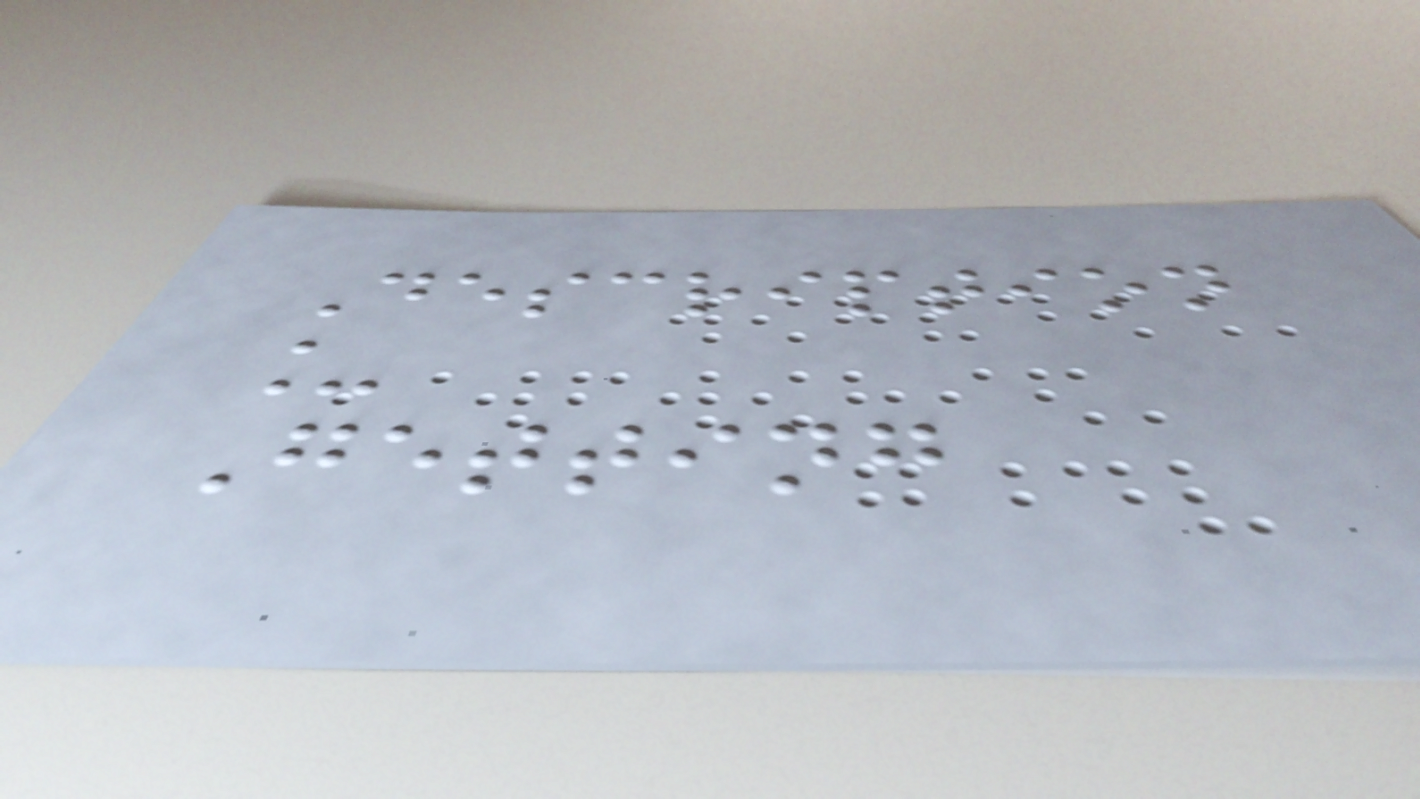Description
_
Getting
